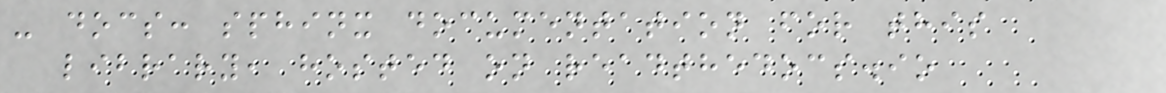- docs: sphinx documentation for this
library, hosted on readthedocs.io
